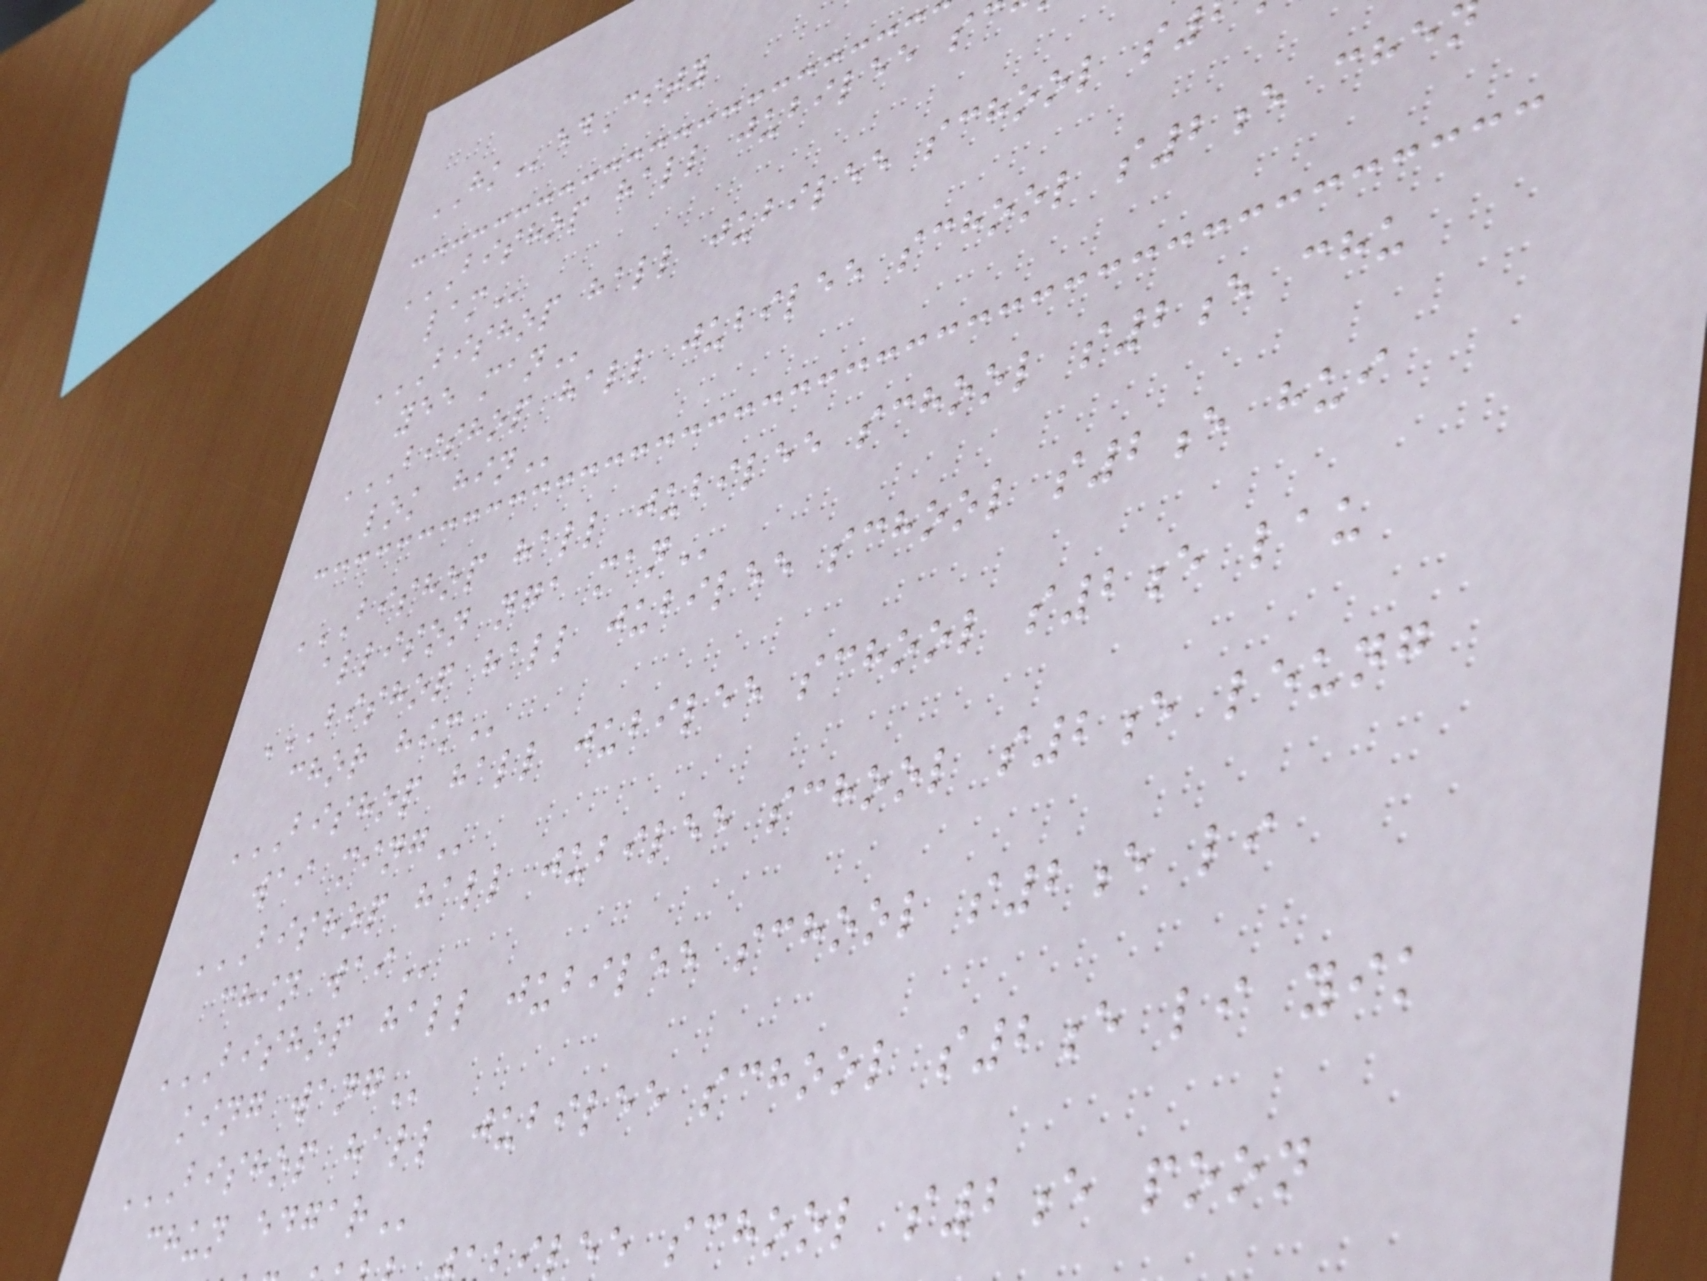HKedCity
BISHOP HALL JUBILEE SCHOOL S2E CHU
allison nga
BISHOP HALL JUBILEE SCHOOL S2E HUI
chor
BISHOP HALL JUBILEE SCHOOL S2E LAU
BISHOP HALL JUBILEE SCHOOL S2E LEUNG
chin
BISHOP HALL JUBILEE SCHOOL S2E LI
king
BISHOP HALL JUBILEE SCHOOL S2E LI YIK
chun
lee school s2e poon
